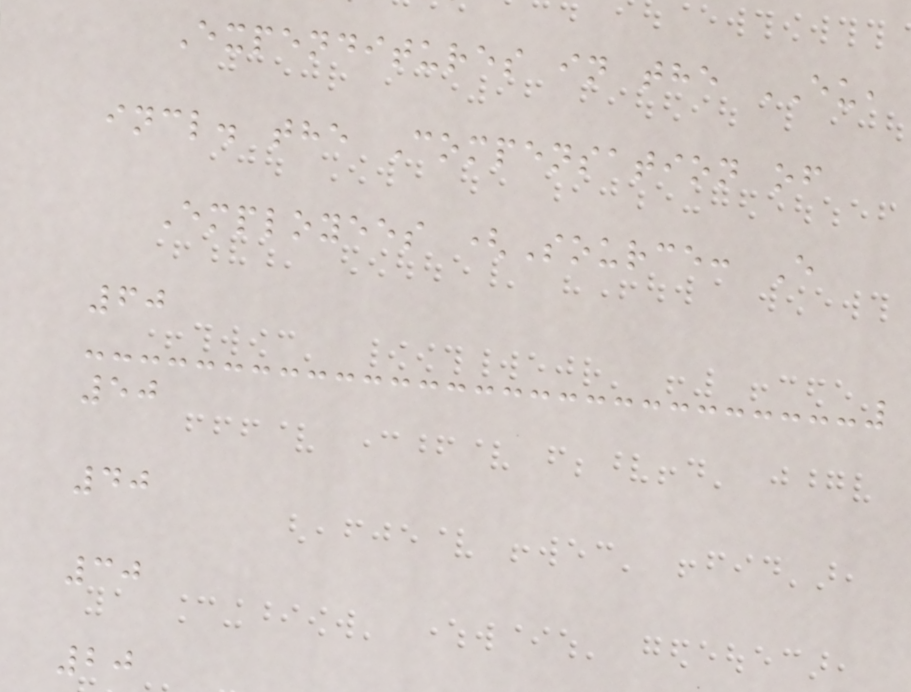Expenditures in the EU,
incl. the Compensation of
Employees (Source: E
60
50
40
30
20
